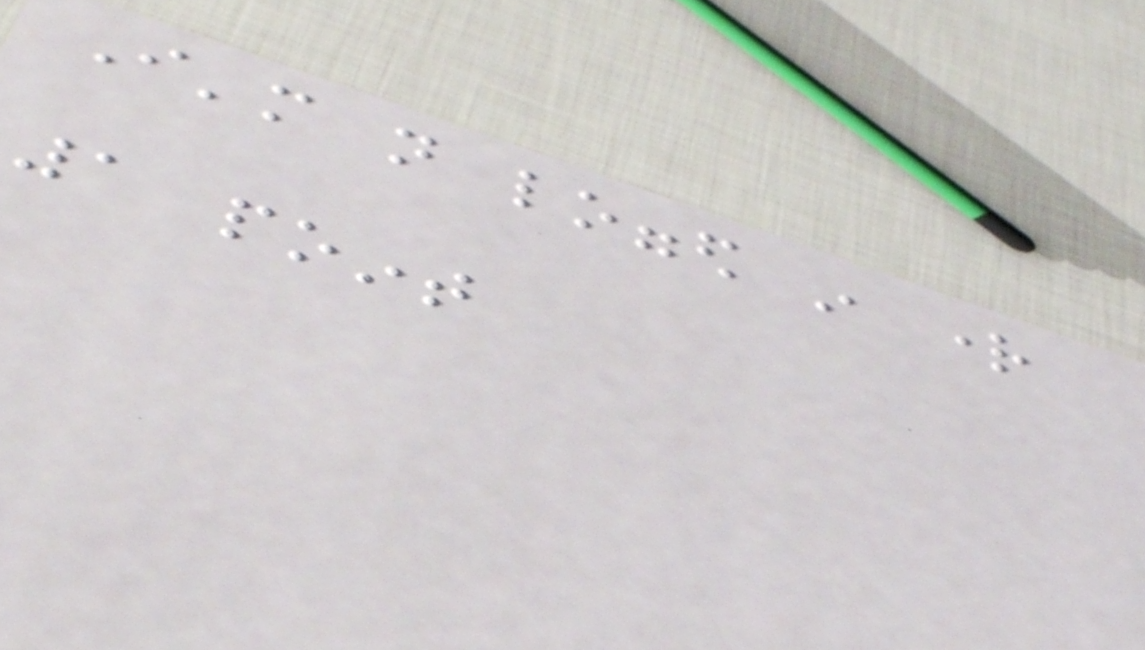I'm not logged in right
1 point
